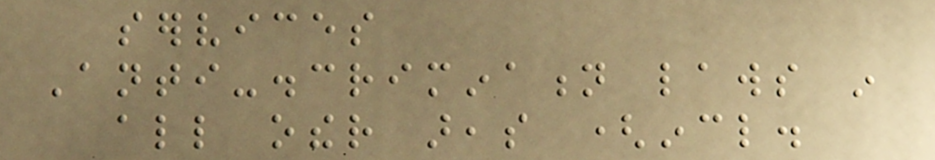services
Anti-discrimination laws in
all other areas (incl.
